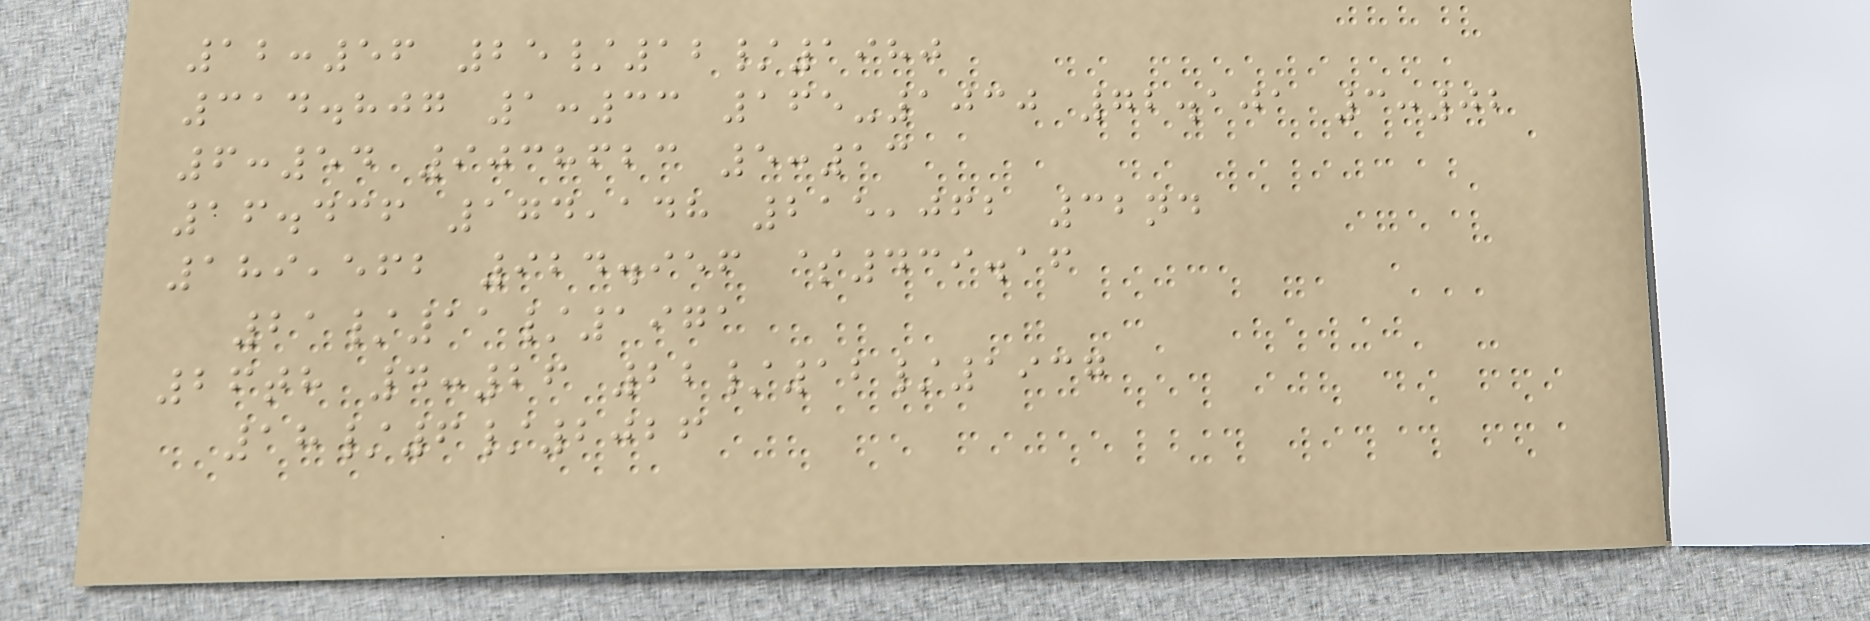12:56 25/12/1980
314.807 1:33 165-1030 72.101 3:02
6:54 9038623 5:13
16.436 174,148 215,062 32nd
189,562 924.956 $439.16
21/11/1971
26th 4:26 22/12/1937
18/6/2026
